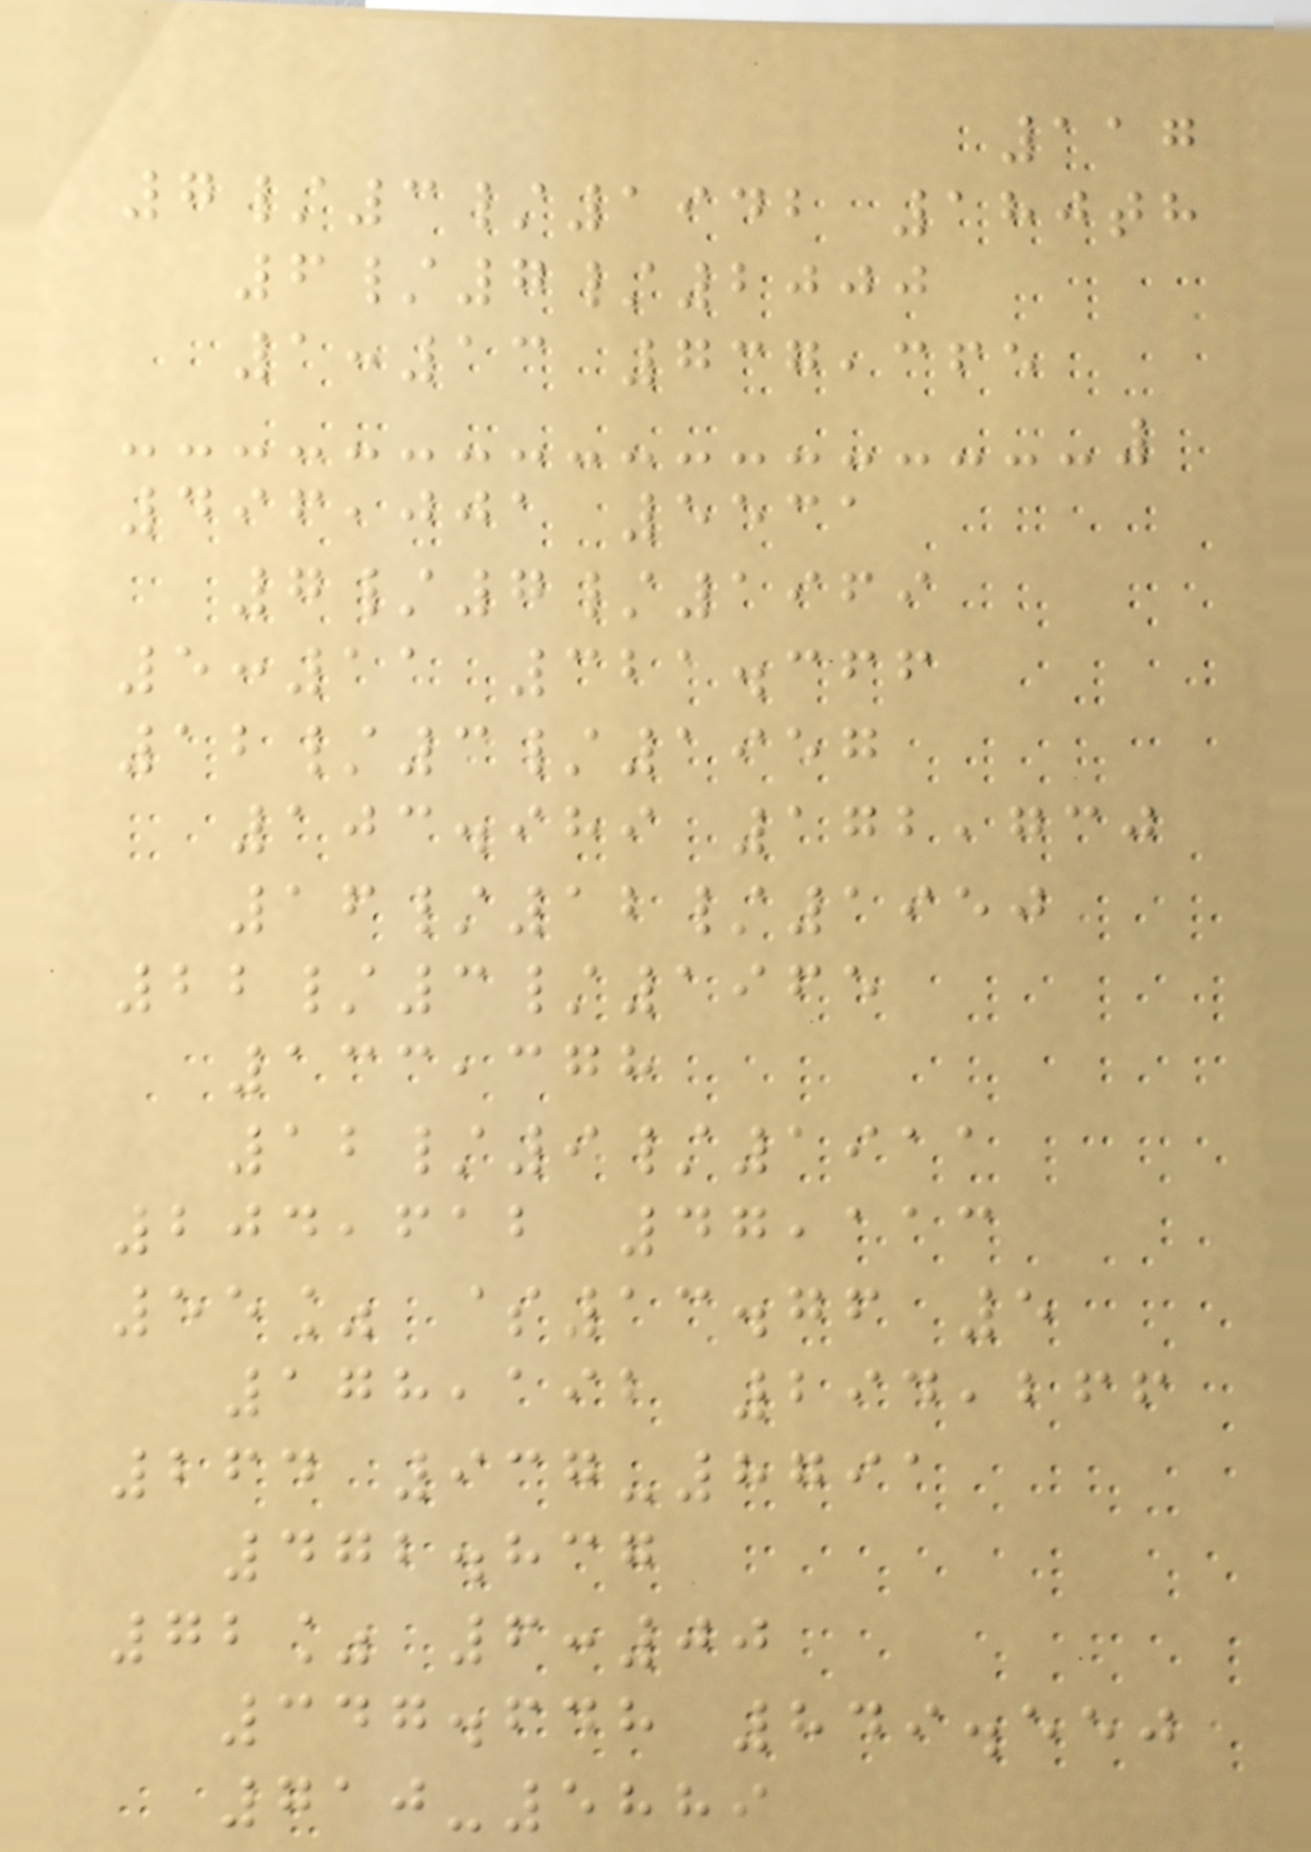117
7/3/1942 180th
6/7/2000
1:13 737,365
496,001 5531
7/7/1969
5:11 321.366
12/3/1957
103.989 172,730
16/12/1950
22/3/1965
133,378
12/9/1911
204,612 47,113
55% $13.76 5
178,192 294,266
264 937-8791
472.837
72% 6:00
347.648 849.550
710-5889
